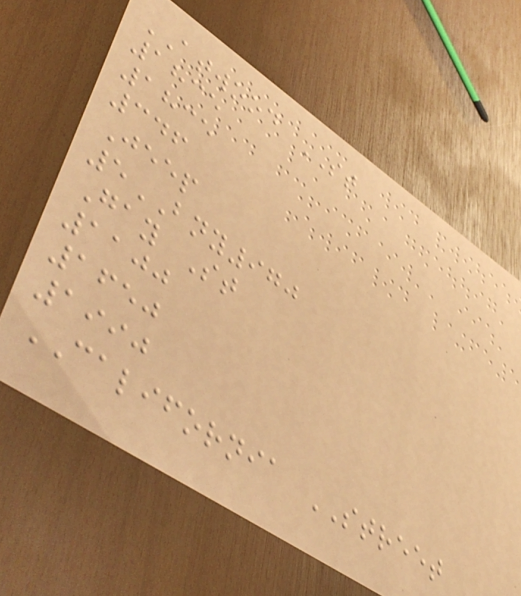ATWOOD ST
1835
1835
346
Jeep
5BNY970
Gay St
1100
1650
1990
CALIFORNIA STREET
